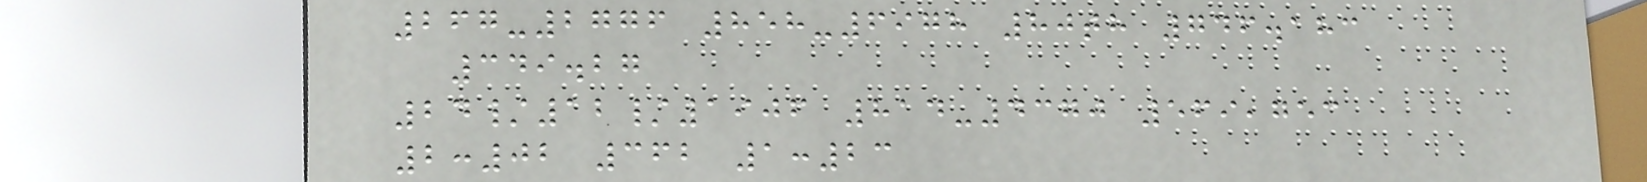267-2776 858-6978 80th 746.183
349.27
24/12/1906 814-4370 569,753
2:02 362 1:23
